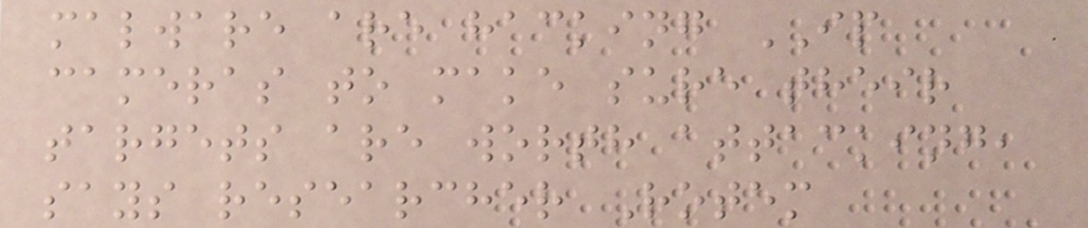malware are hacking IP
cameras to make sure their
targets are worth attacking,
says researcher Rotem
